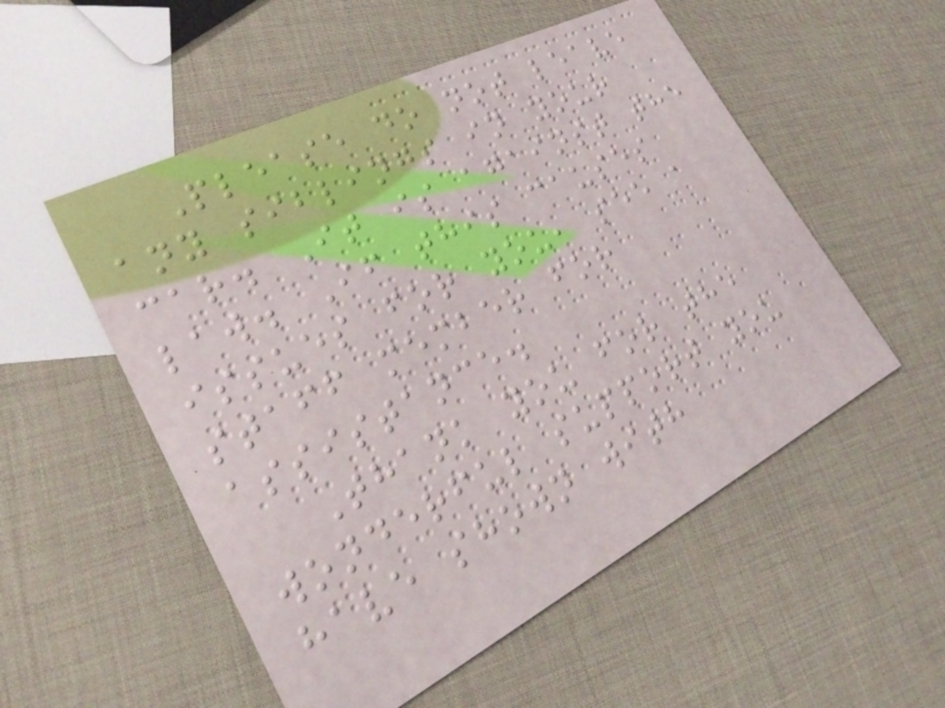Please do not leave
any siblings in your
car. It is against the
law. If this causes
issues for you, see a
staff member for
assistance.
Thank you for the
wonderful support you
have shown with
